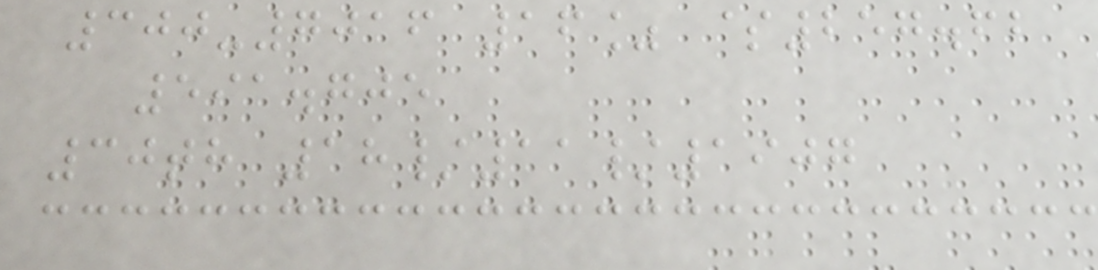300-7016 16% $257.62
591.705
30th 18/11/1907
